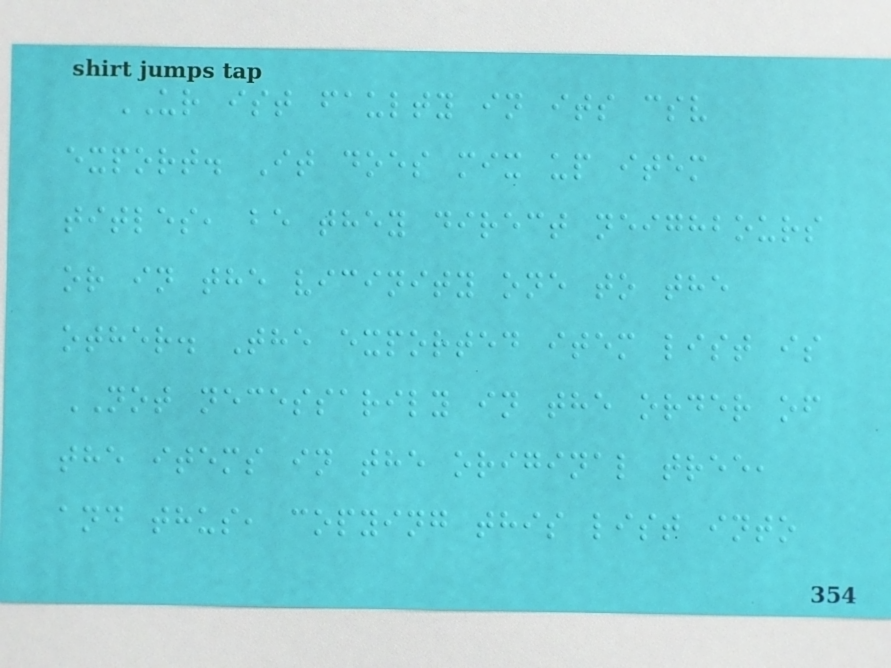UR ist faulty in its csv
export. It does mix up item
titles, be they direct neighbours
or in the vicinity one to the
other. The exported item list is
NOT necessarily in the order of
the items in the original tree,
and thus, copying this list into
